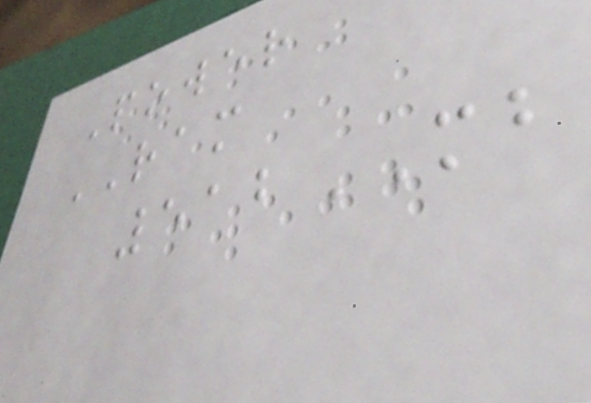Power
RAM
512MB
